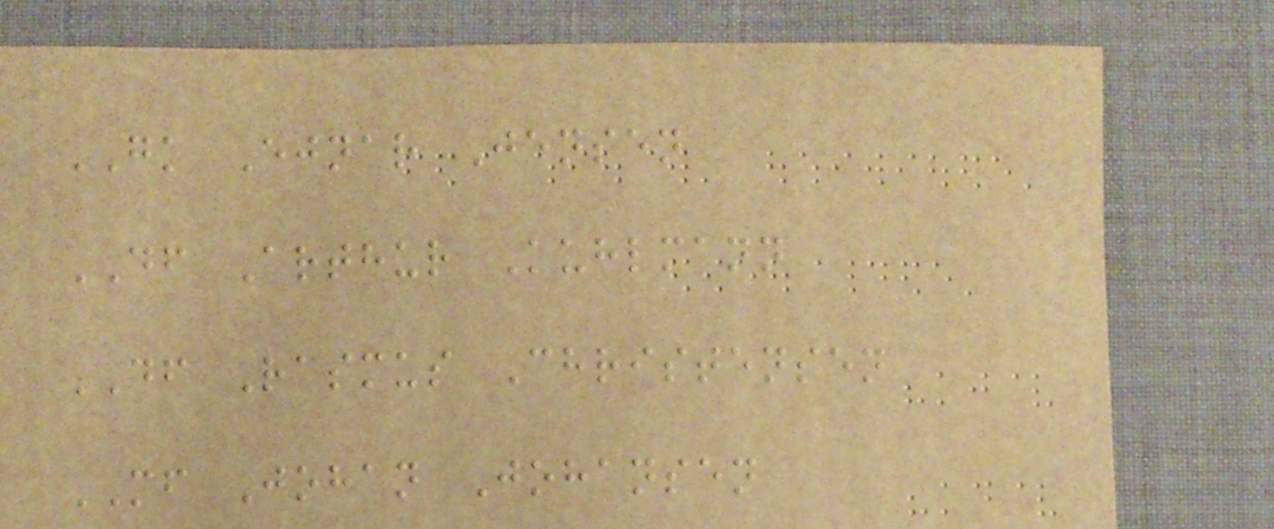GK Ejnar Jensen
DF Arthur Kuhlmann
DF Rasmus Christensen
MF Johan Johansen
